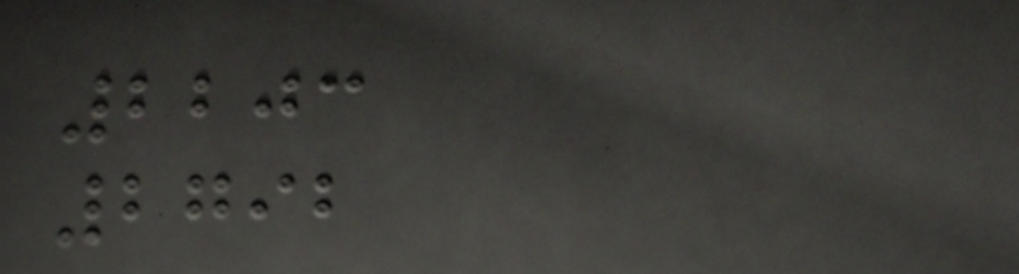2203
2792
